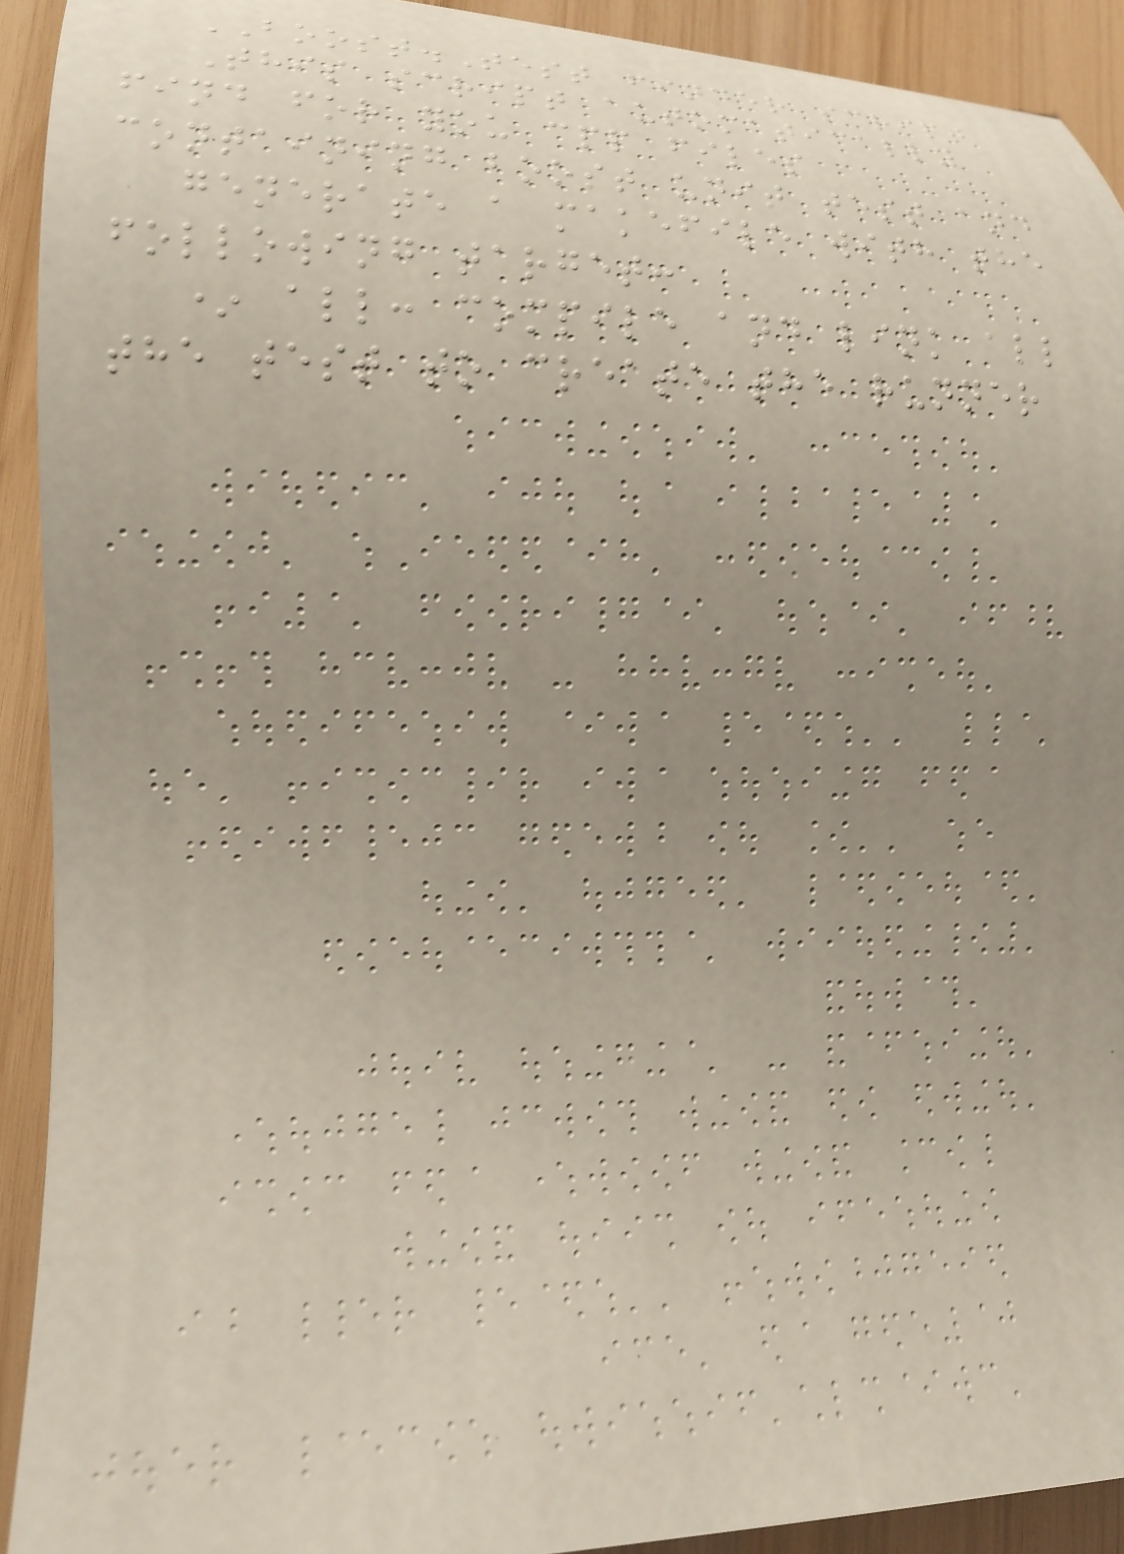BOOST.Test finder script
This script automatically
find for you cpp files
containing boost unit test and
generate a makefile with the
following target:
* all: compile and link all
the test to create the runner
